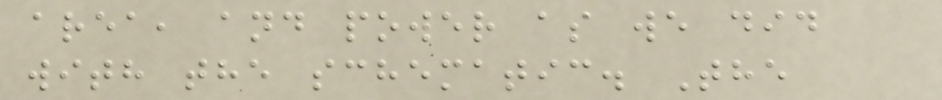area, and power as we did
with the schematic. The
